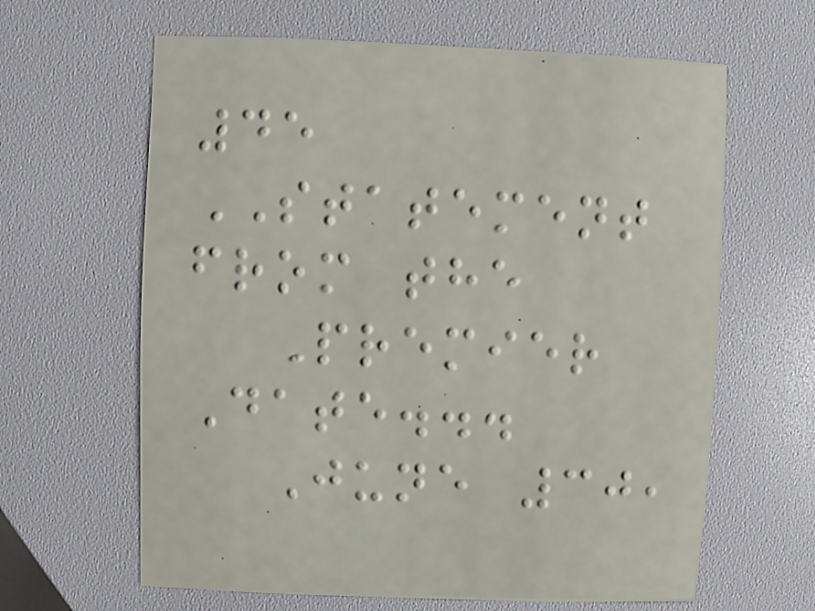45
STATEMENT
from the
Premier
Date...
June 30,
